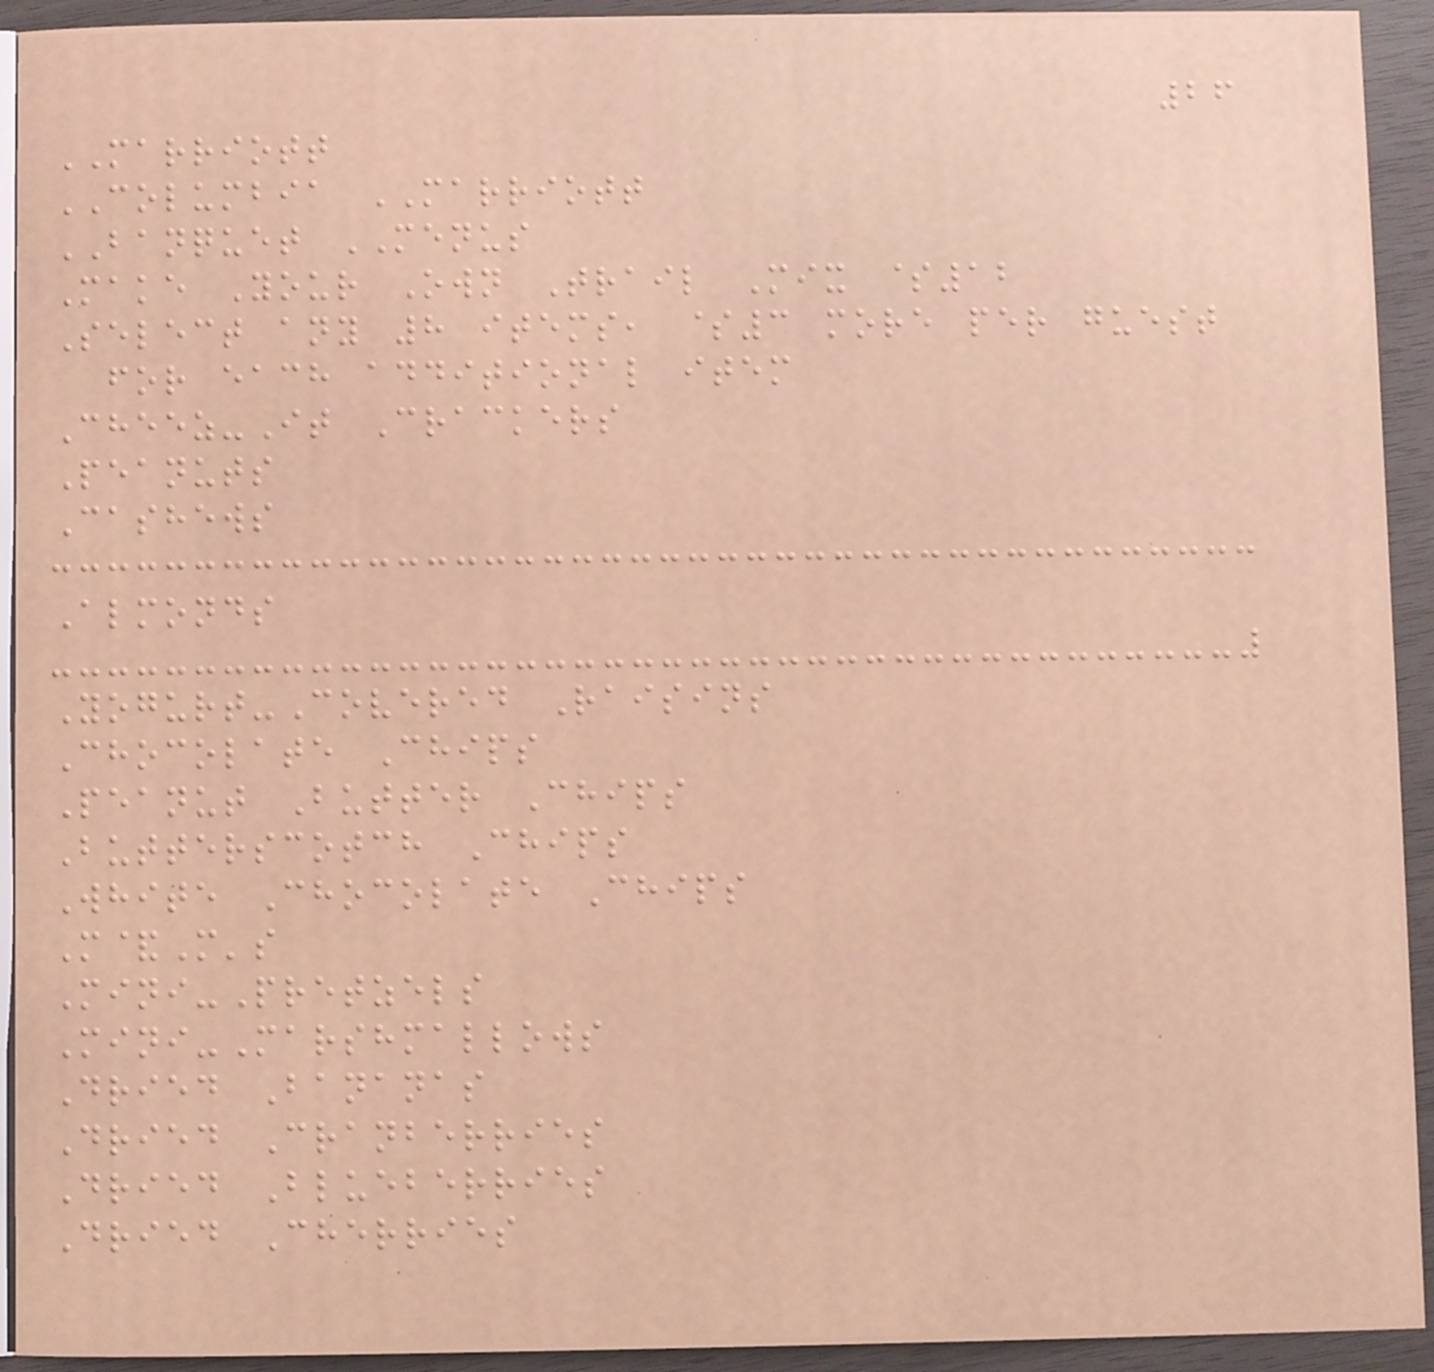26
MARRIOTT
COLUMBIA MARRIOTT
BANQUET MENUS
Make Your Own Trail Mix $12
Select any 8 items, $3 more per guest
for each additional item
Cheez-It Crackers
Peanuts
Cashews
Almonds
Yogurt-Covered Raisins
Chocolate Chips
Peanut Butter Chips
Butterscotch Chips
White Chocolate Chips
M&M's
Mini-Pretzels
Mini-Marshmallows
Dried Bananas
Dried Cranberries
Dried Blueberries
Dried Cherries
